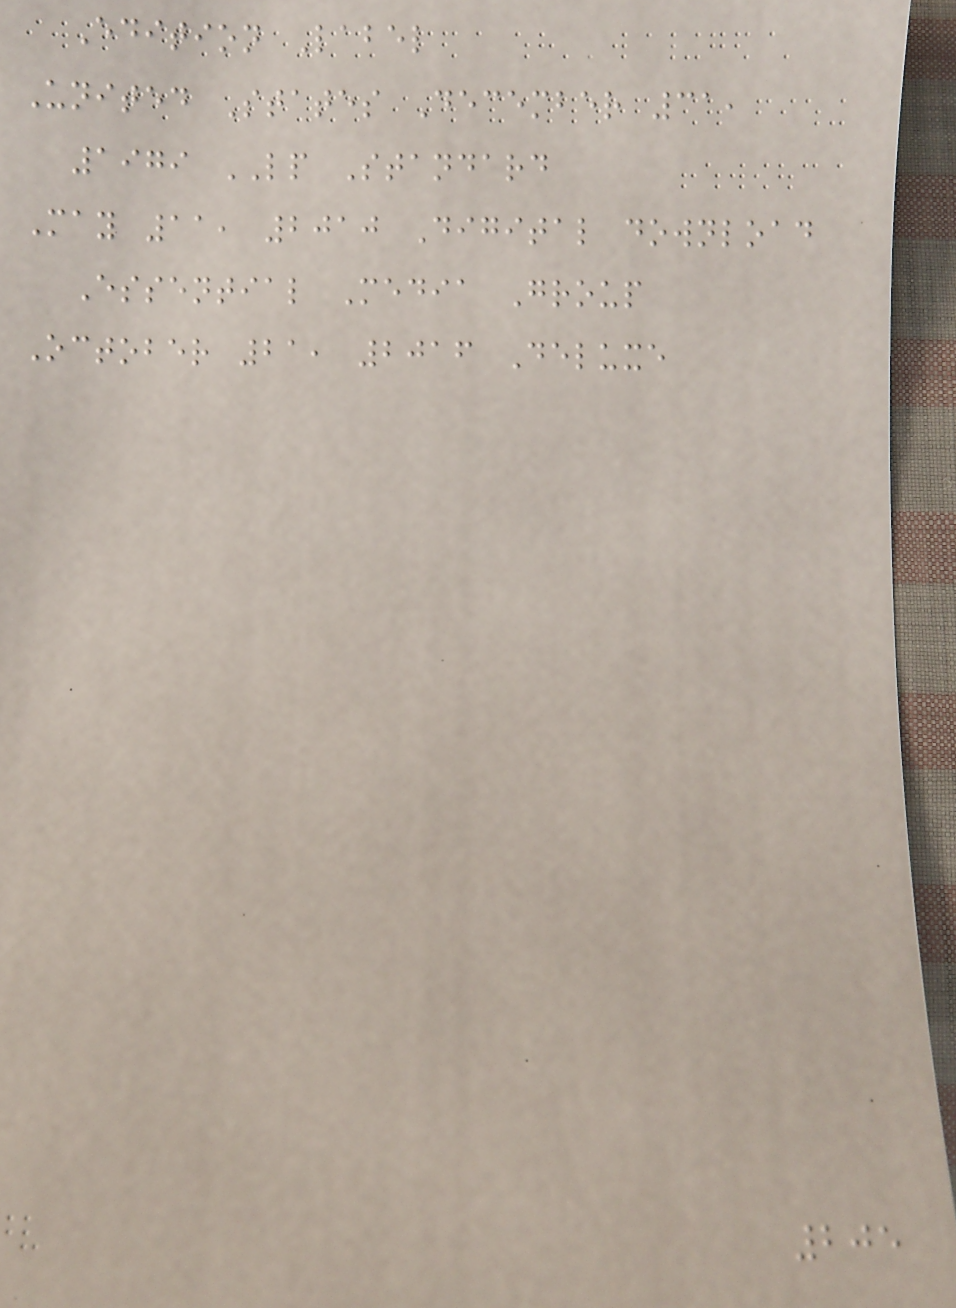Edition Label
United States December 31,
1979 LP Standard
May 11, 2010 Digital download
Essential Media Group
October 21, 2016 Deluxe
205
